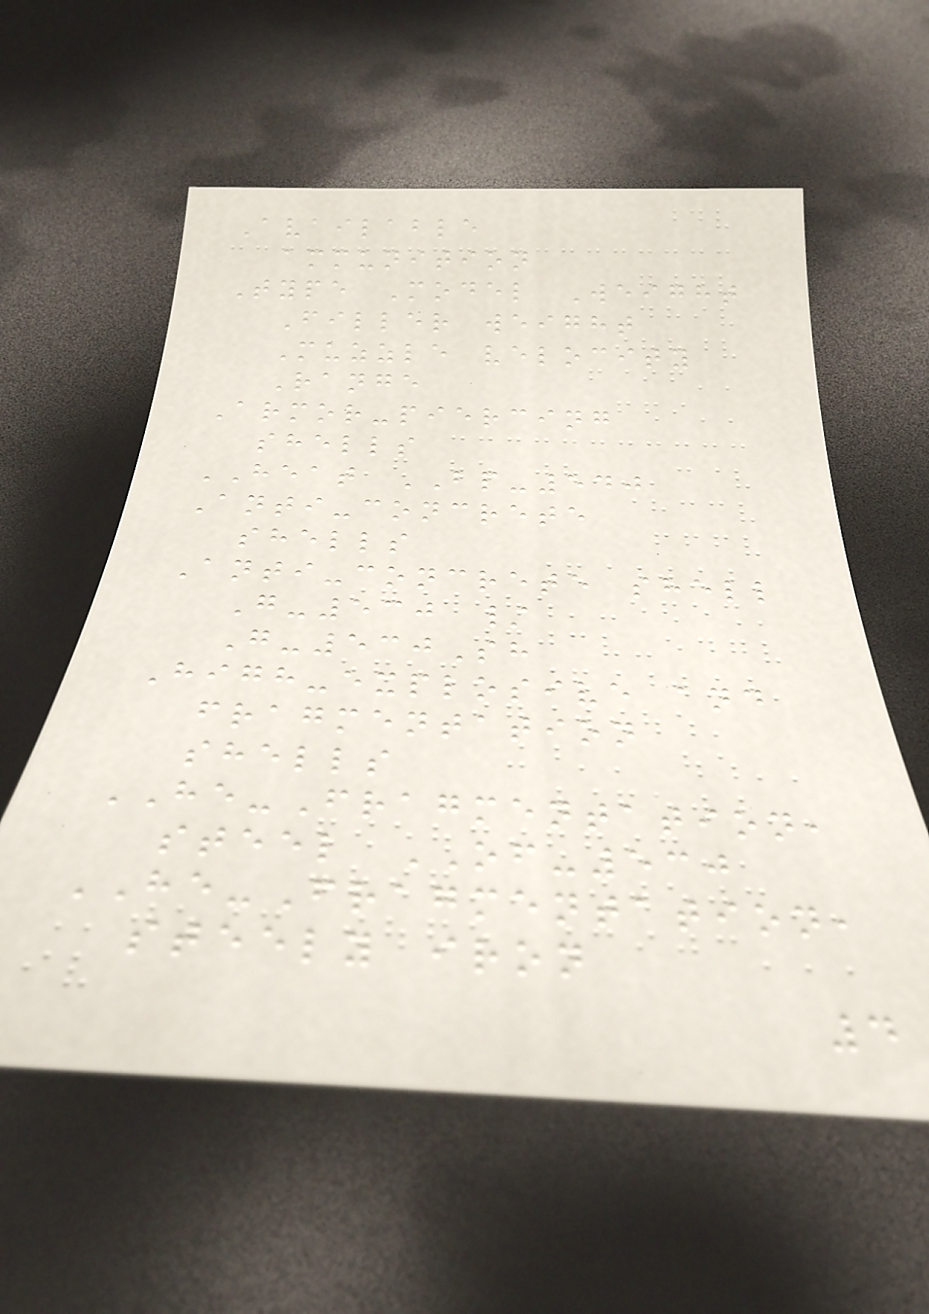Available
ammunition
Type Model Weight
Filler weight
Muzzle velocity
Range
Armor-piercing
shells
HEAT BP-540
Anti-concrete
shells
Anti-concrete shell
G-530 /
G-530Sh
High-explosive and
fragmentation
shells
HE-Fragmentation,
steel OF-530
HE-Fragmentation,
steely iron
4
